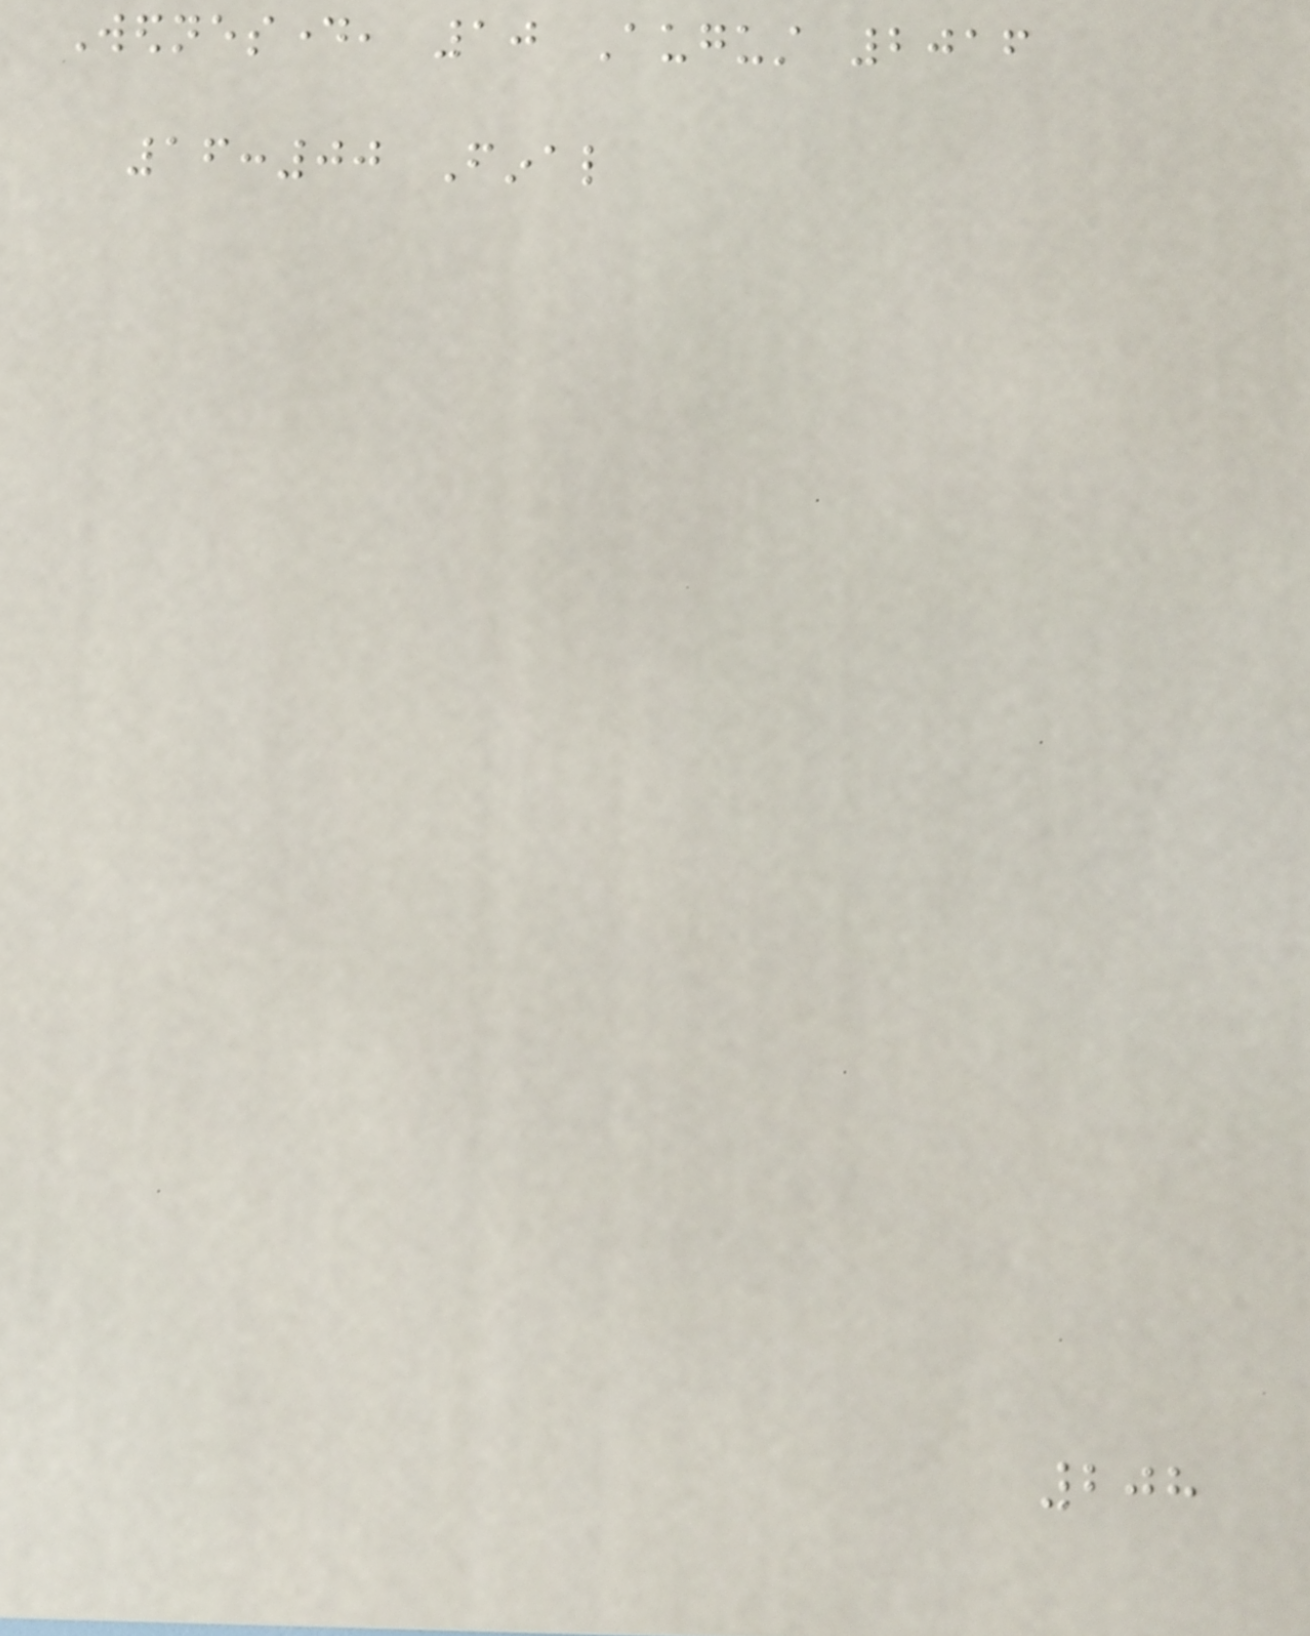Wednesday, 10 August 2016
16:00 Final
208
